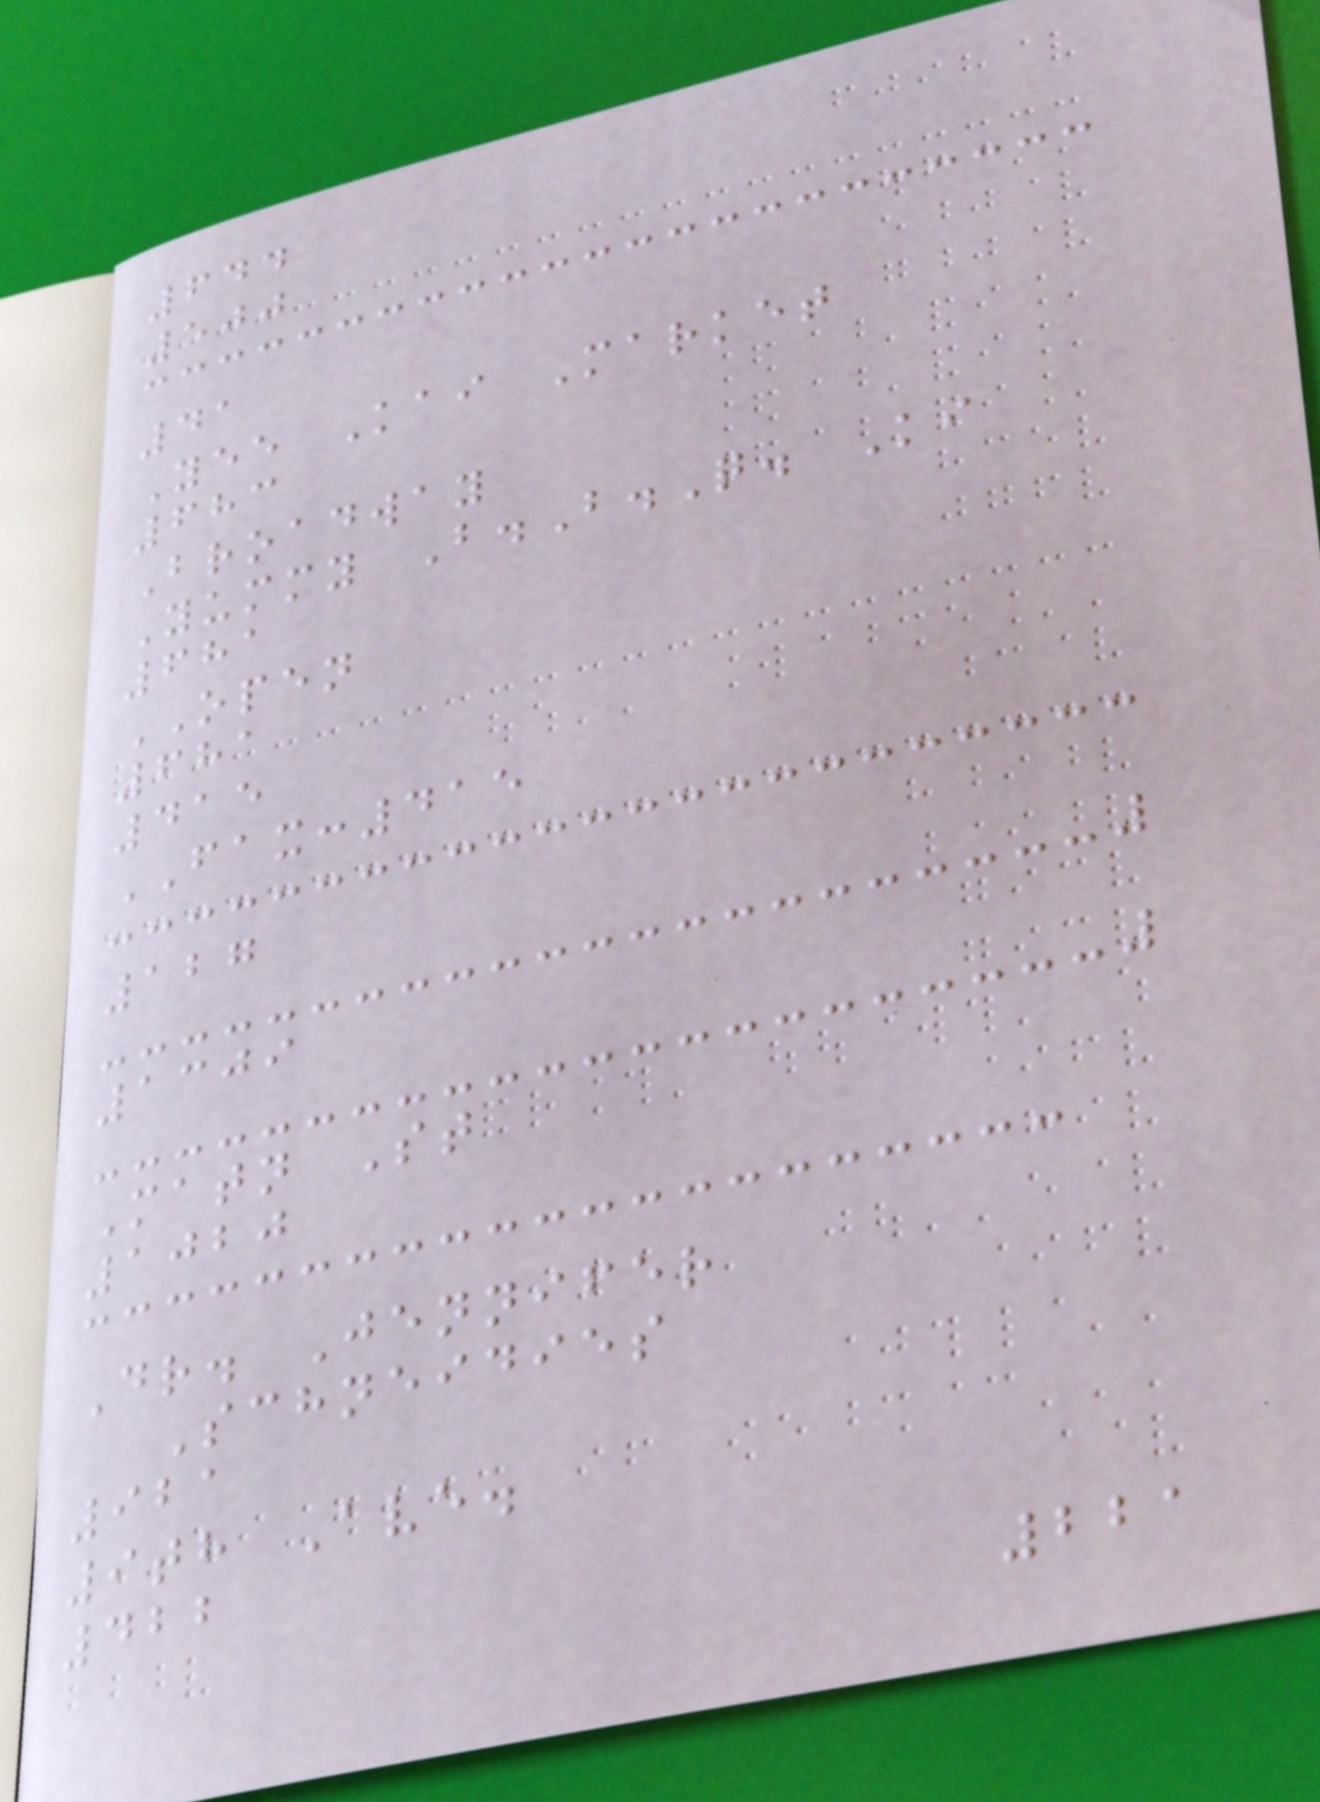644
500
41
Yee Kai Market
683
Broadway
Yummy B.B.Q. Ki
681
OPEN
681
415
FAX:415
127
1309
Matn St
1020
Dr. Jennifer
Schneidies
921
9th Ave.
422
221
